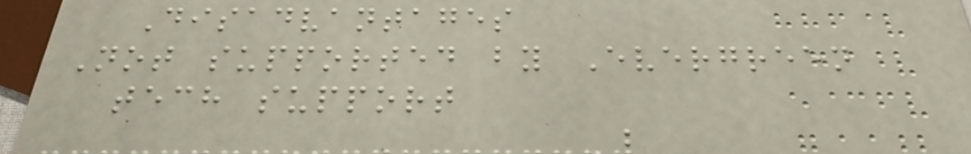Disadvantages
Not supported by Evergreen
tech support
